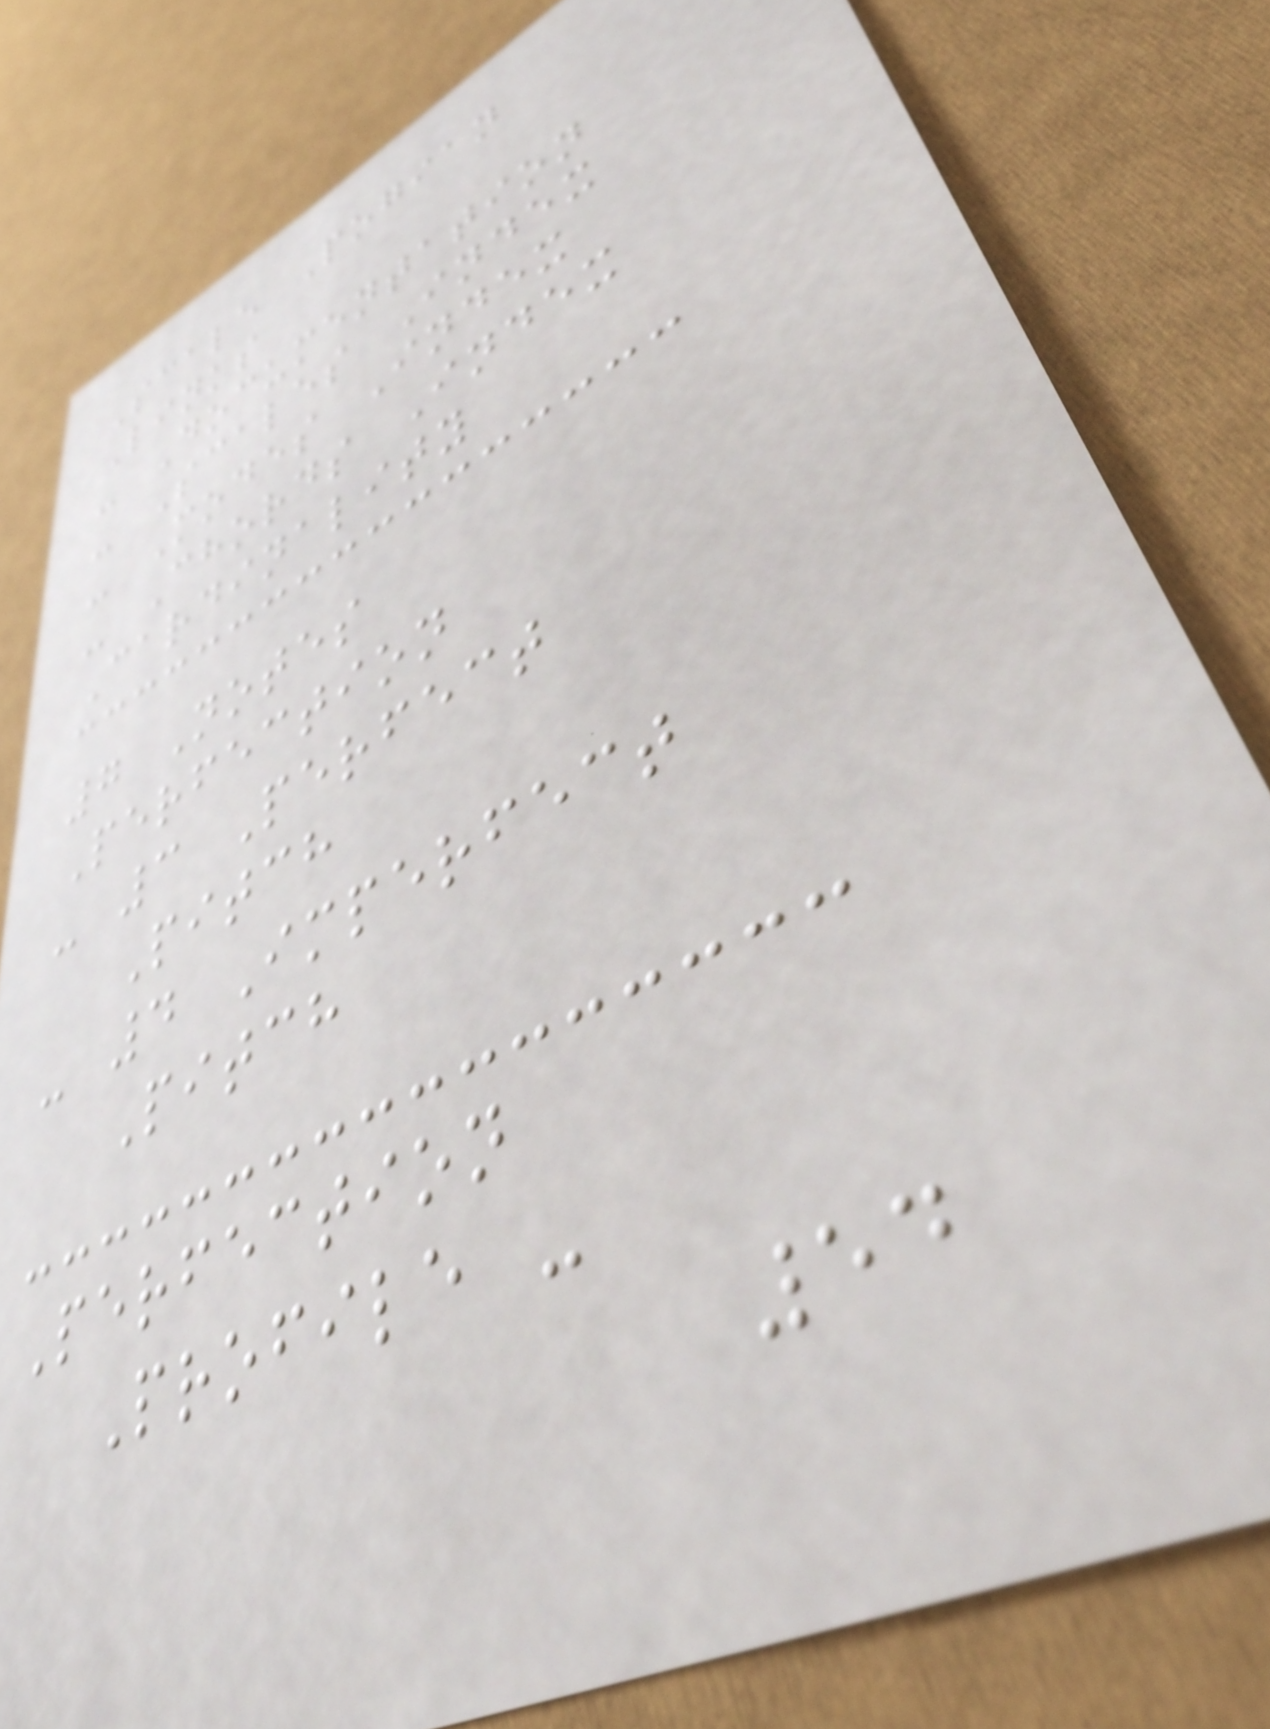Scale Pogian
Links
- Documentation
- Scales Index
- Modes Index
- Chords Index
Cardinality
7 Notes
Perfection
- 3 Perfect
Pitch
- 4 Imperfect
Pitch
Perfection
Profile -
54
